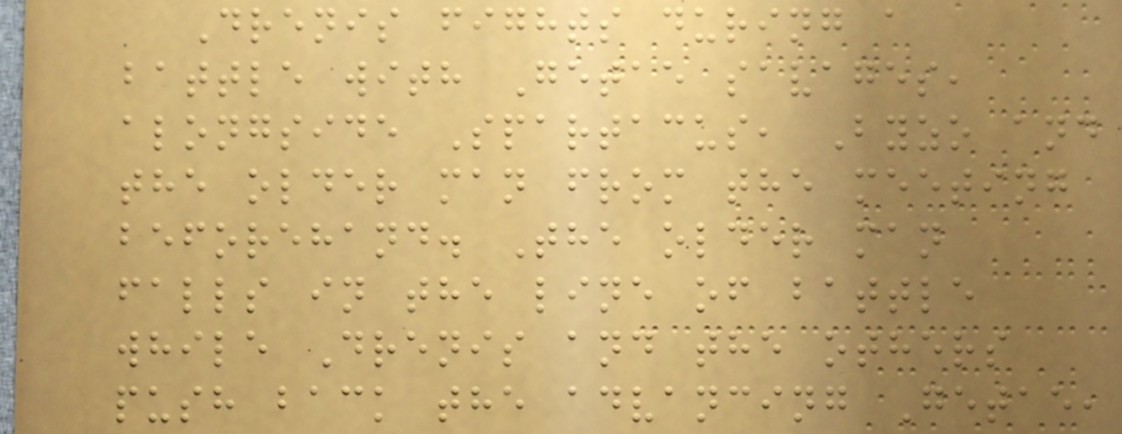Drenis fights during a
battle with Getae savages,
alongside Spartacus, Byzo and
the older man from the meeting
beforehand. The older man
falls in the line of battle
while Drenis and the others
push back the advancing Getae,
